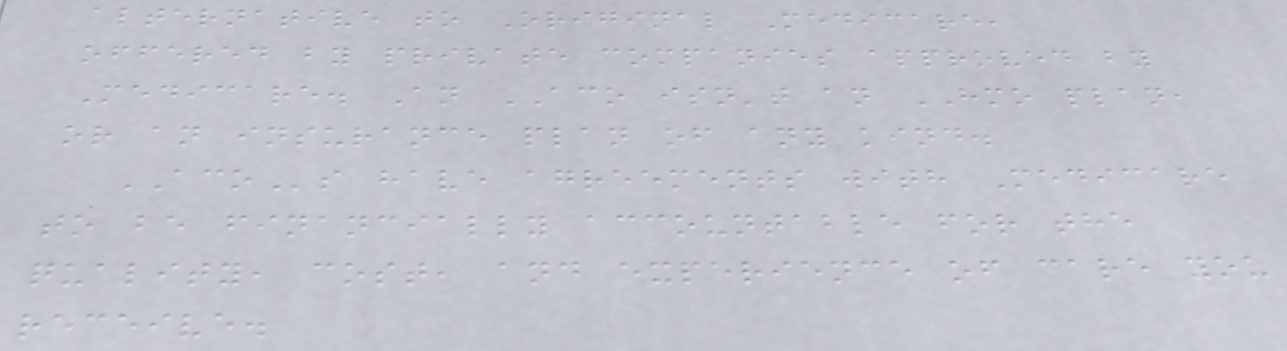alternative to Original Medicare,
offered by private companies approved by
Medicare. An ACO isn't an HMO plan,
or an insurance plan of any kind.
ACOs have agreements with Medicare
to be financially accountable for the
quality, cost, and experience of care you
receive.
